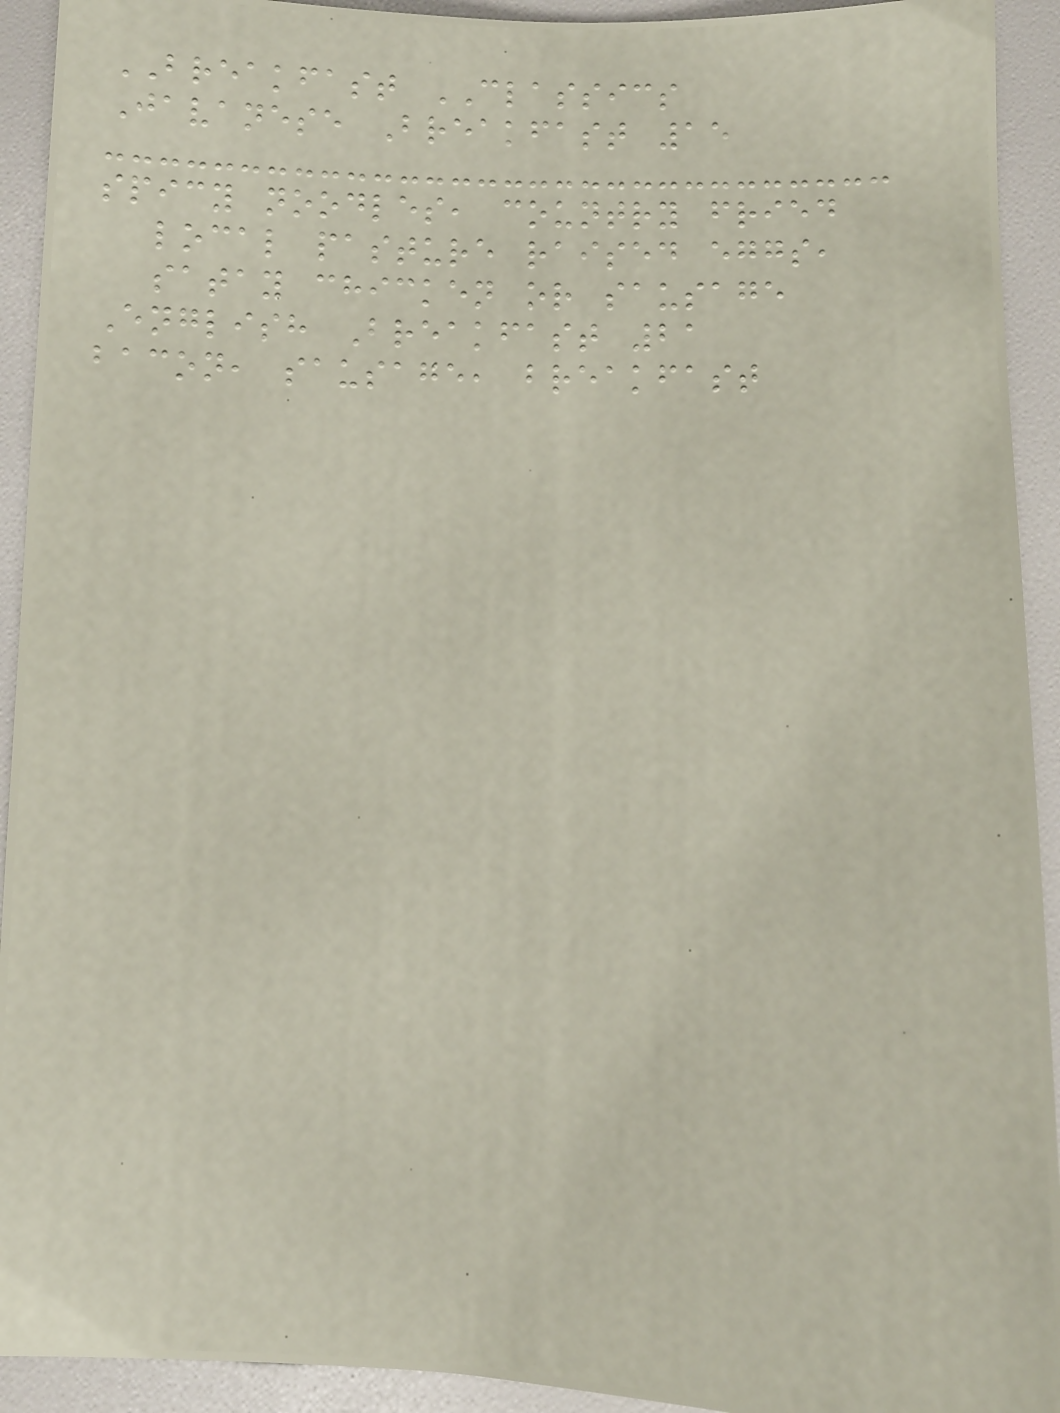BREAKFAST CLASSICS
Javanese Breakfast 15
spicy noodles, country fried
local pasture raised eggs,
satay chicken or sausage
English Breakfast 21
bacon, sausage, breakfast
